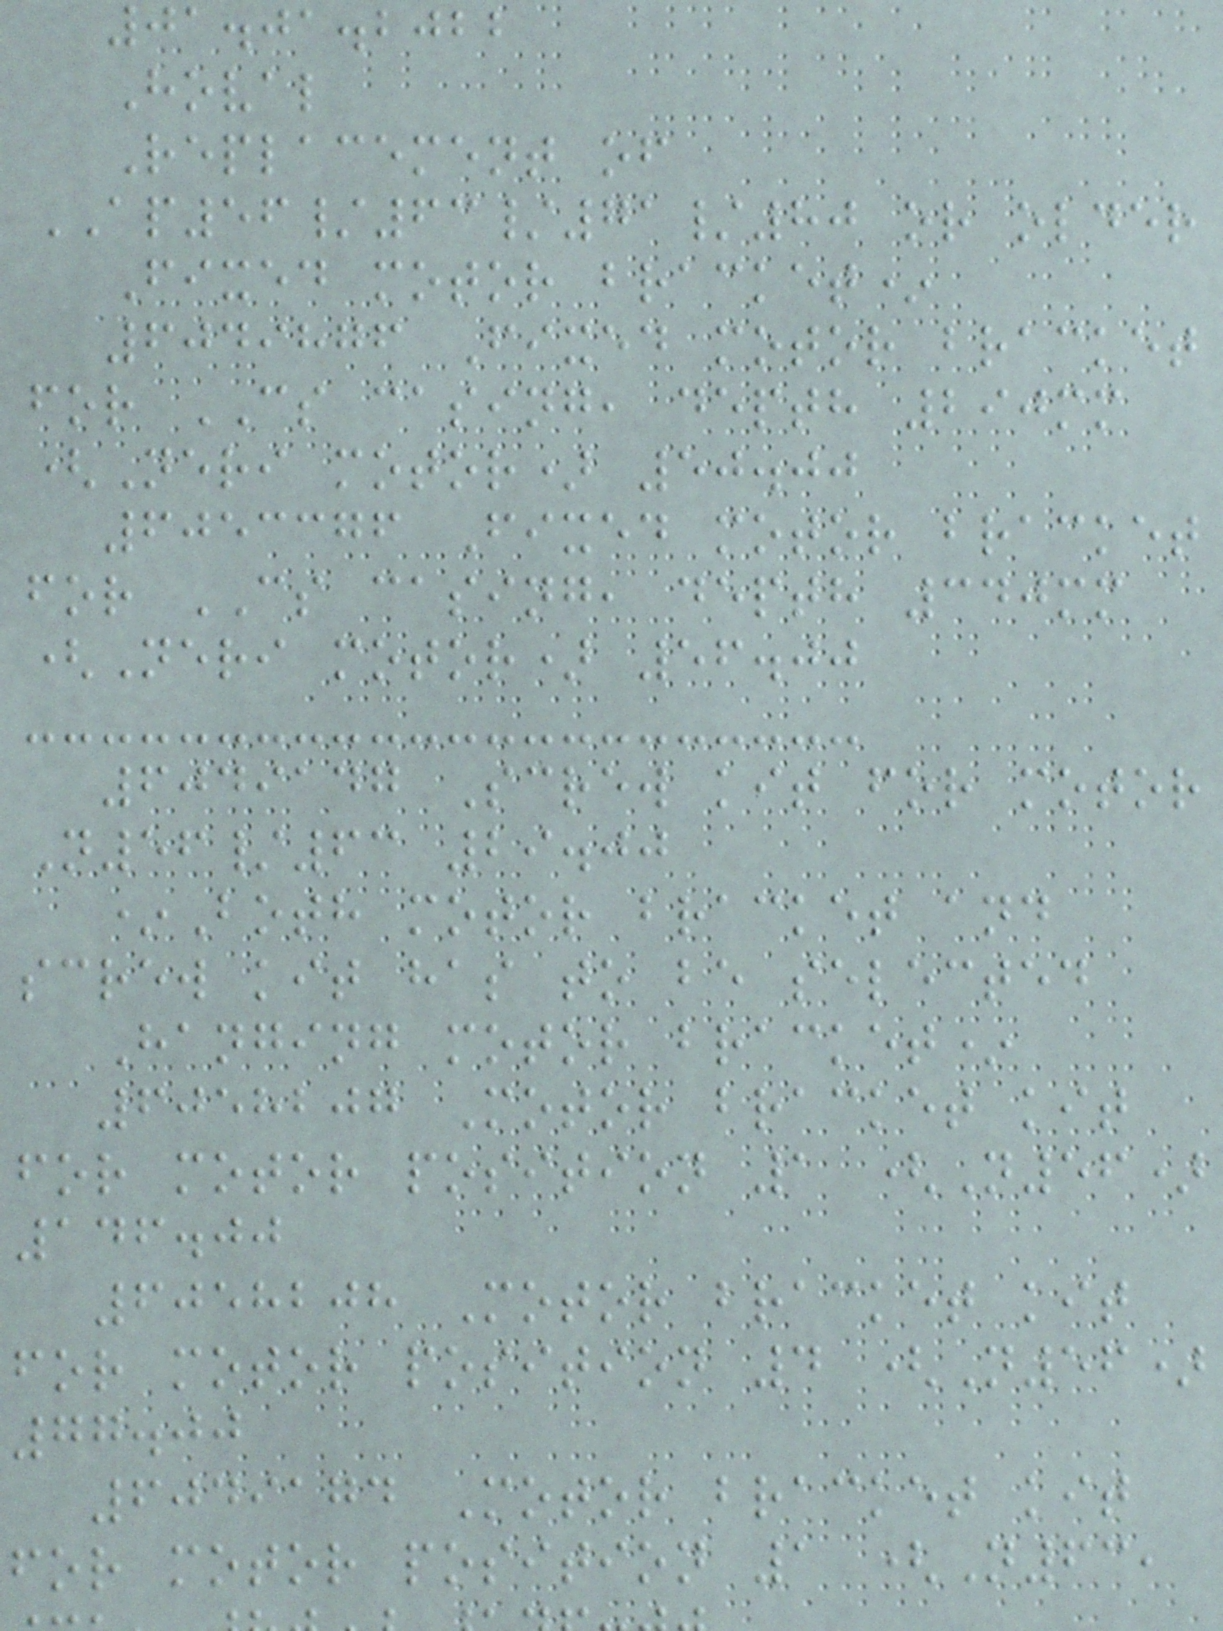01.01.2022
Hoval
Replacement of
AP56/63/71/80 or older
Fixed motor bracket*
6049876 Fixed motor bracket
for CS casing, depth 290mm
(Neri motor) 50.00
6053376 Fixed motor bracket
for CS casing, depth 340mm
(Neri motor) 56.00
6049147 Screw kit for motor
N56/63 29.00
*Both motor bracket and
screw kit has to be selected
Hanging motor bracket*
6058207 Motor bracket kit
for motor position 1 (N56)
146.00
6058208 Motor bracket kit
for motor position 4 (N56)
77.00
6049174 Motor bracket kit
for motor position 1 (N63,
